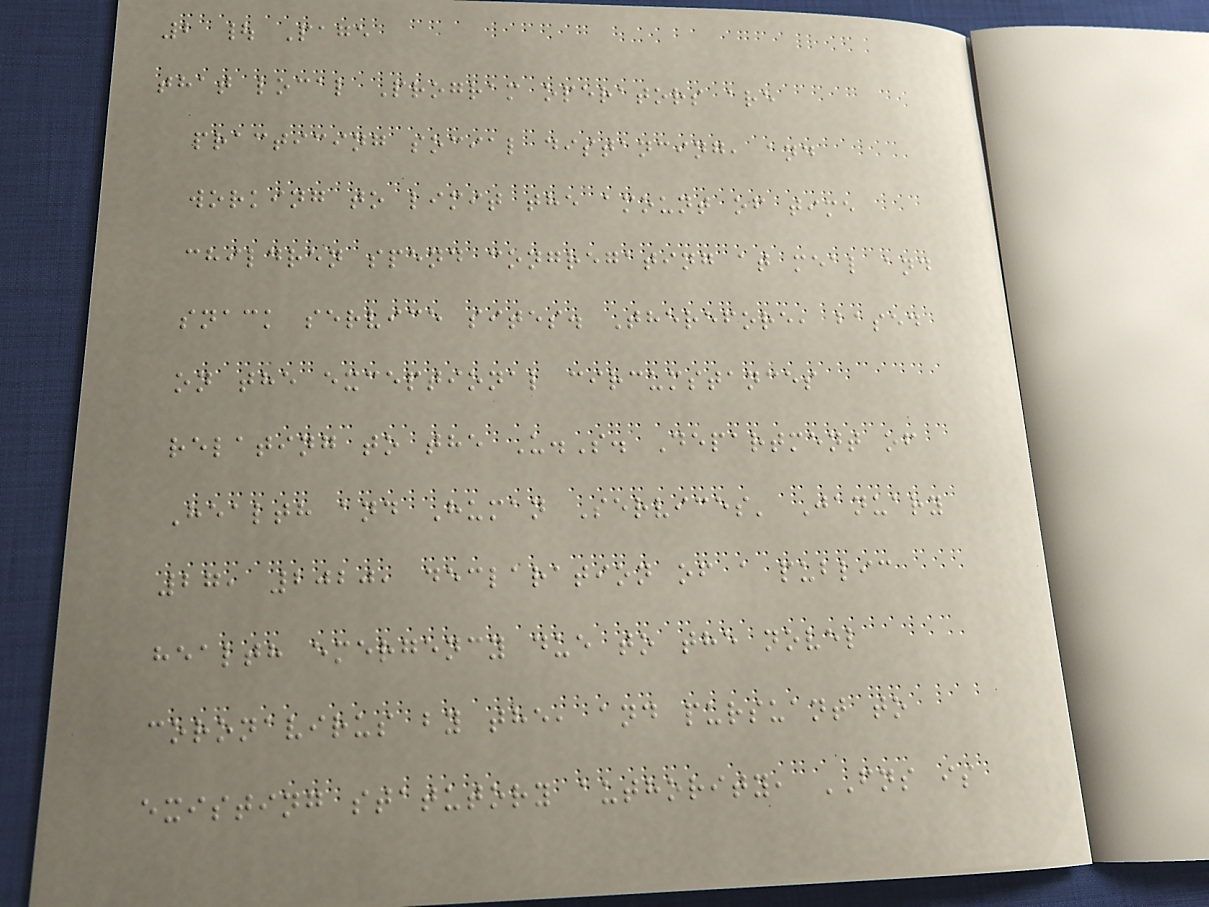2 | Page
that local Program operators are
practicing social distancing, and
working to limit the amount of time
children spend congregating at meal and
snack service sites. Therefore, based
on the exceptional circumstances
relating to the U.S. Department of
Health and Human Services' January
27, 2020, declaration of a public
health emergency due to the novel
coronavirus by the, and pursuant to
existing statutory authority, FNS is
